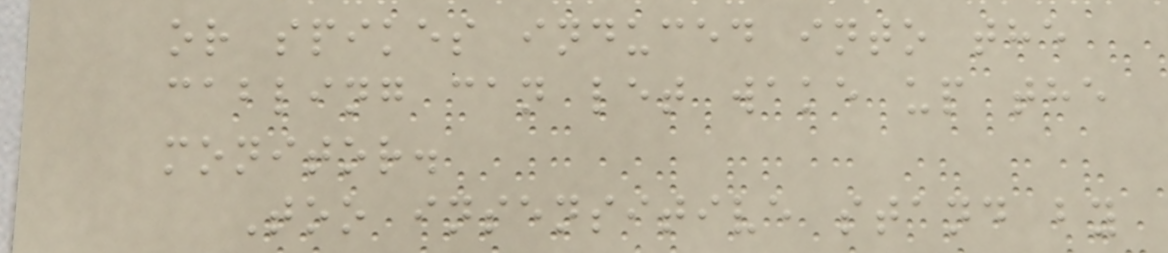or spikes induced into the
cabling can let wake up the
monitor.
Too insensitive stand by
